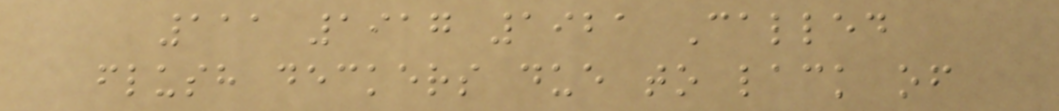111 1917 1921 Called
flush deckers due to lack of
